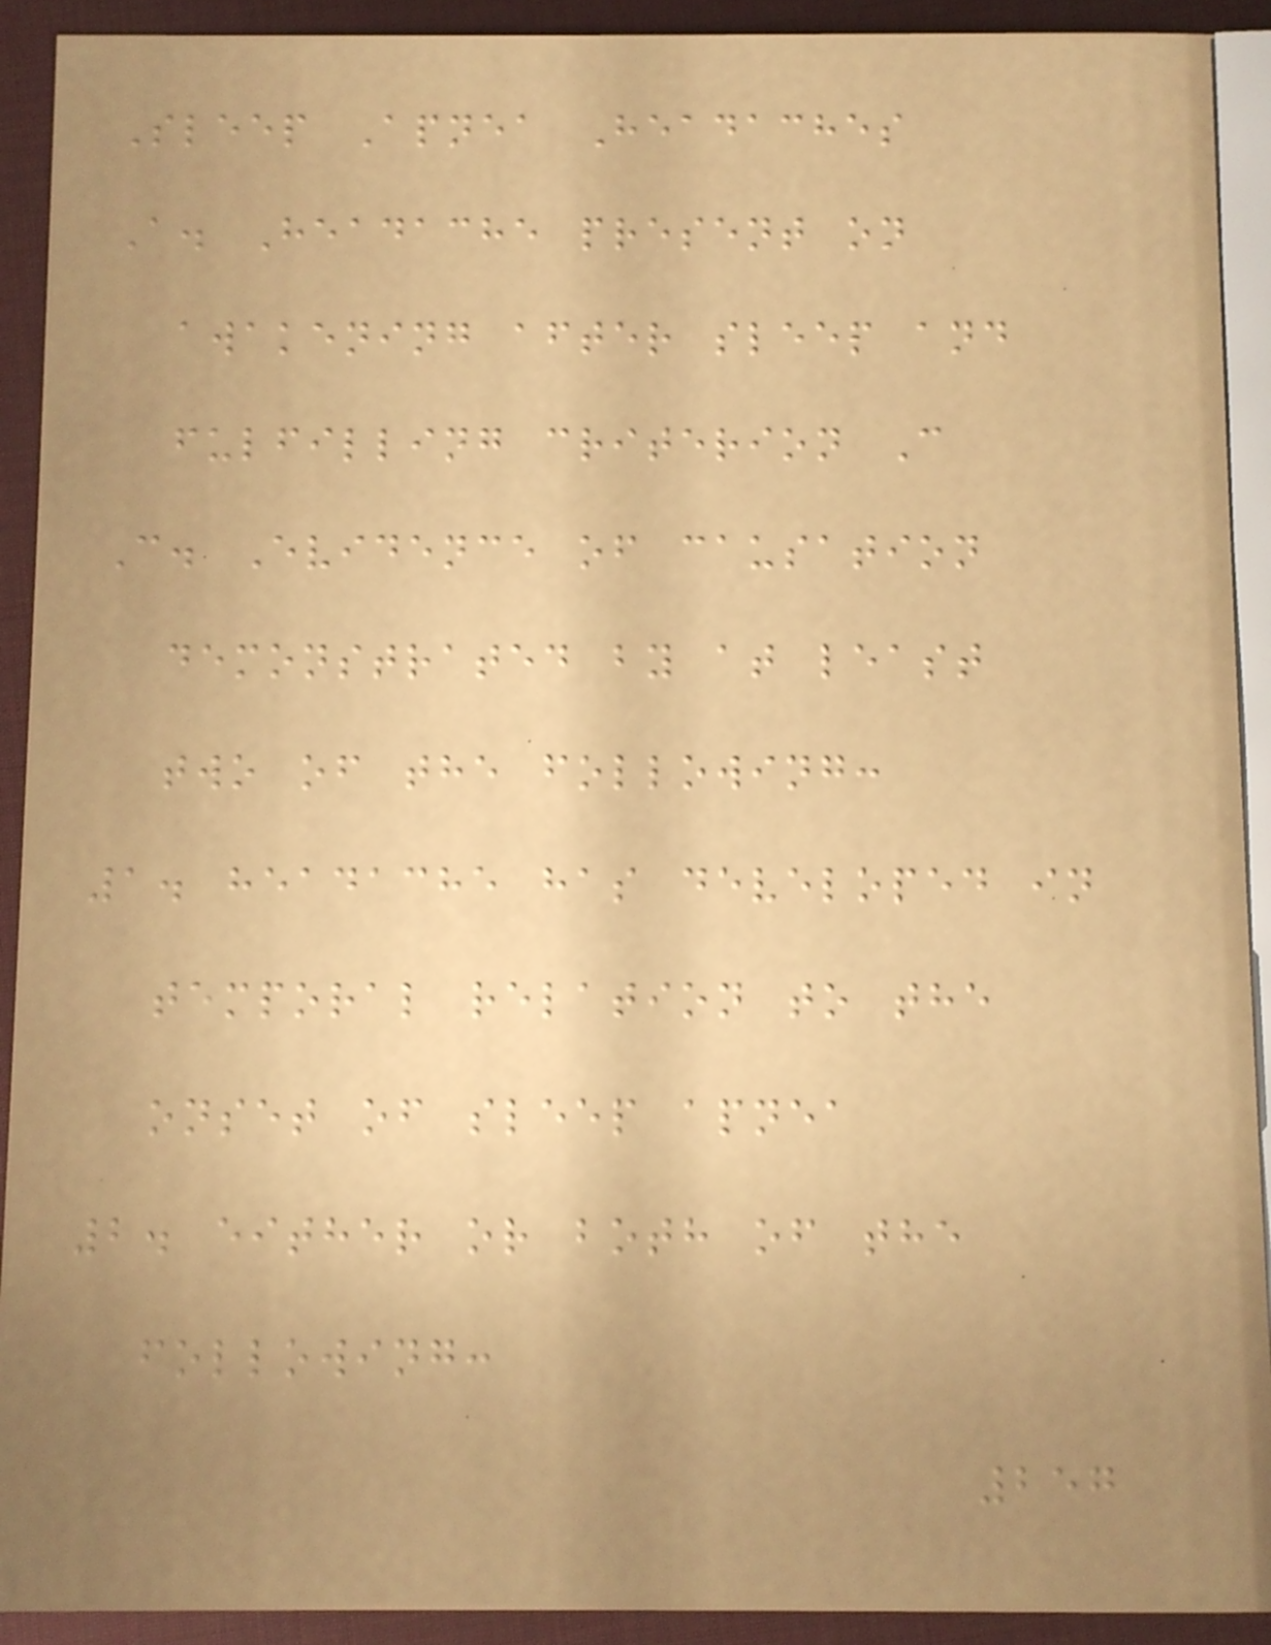Sleep Apnea Headaches
A. Headache present on
awakening after sleep and
fulfilling criterion C
C. Evidence of causation
demonstrated by at least
two of the following:
1. headache has developed in
temporal relation to the
onset of sleep apnea
2. either or both of the
following:
257
